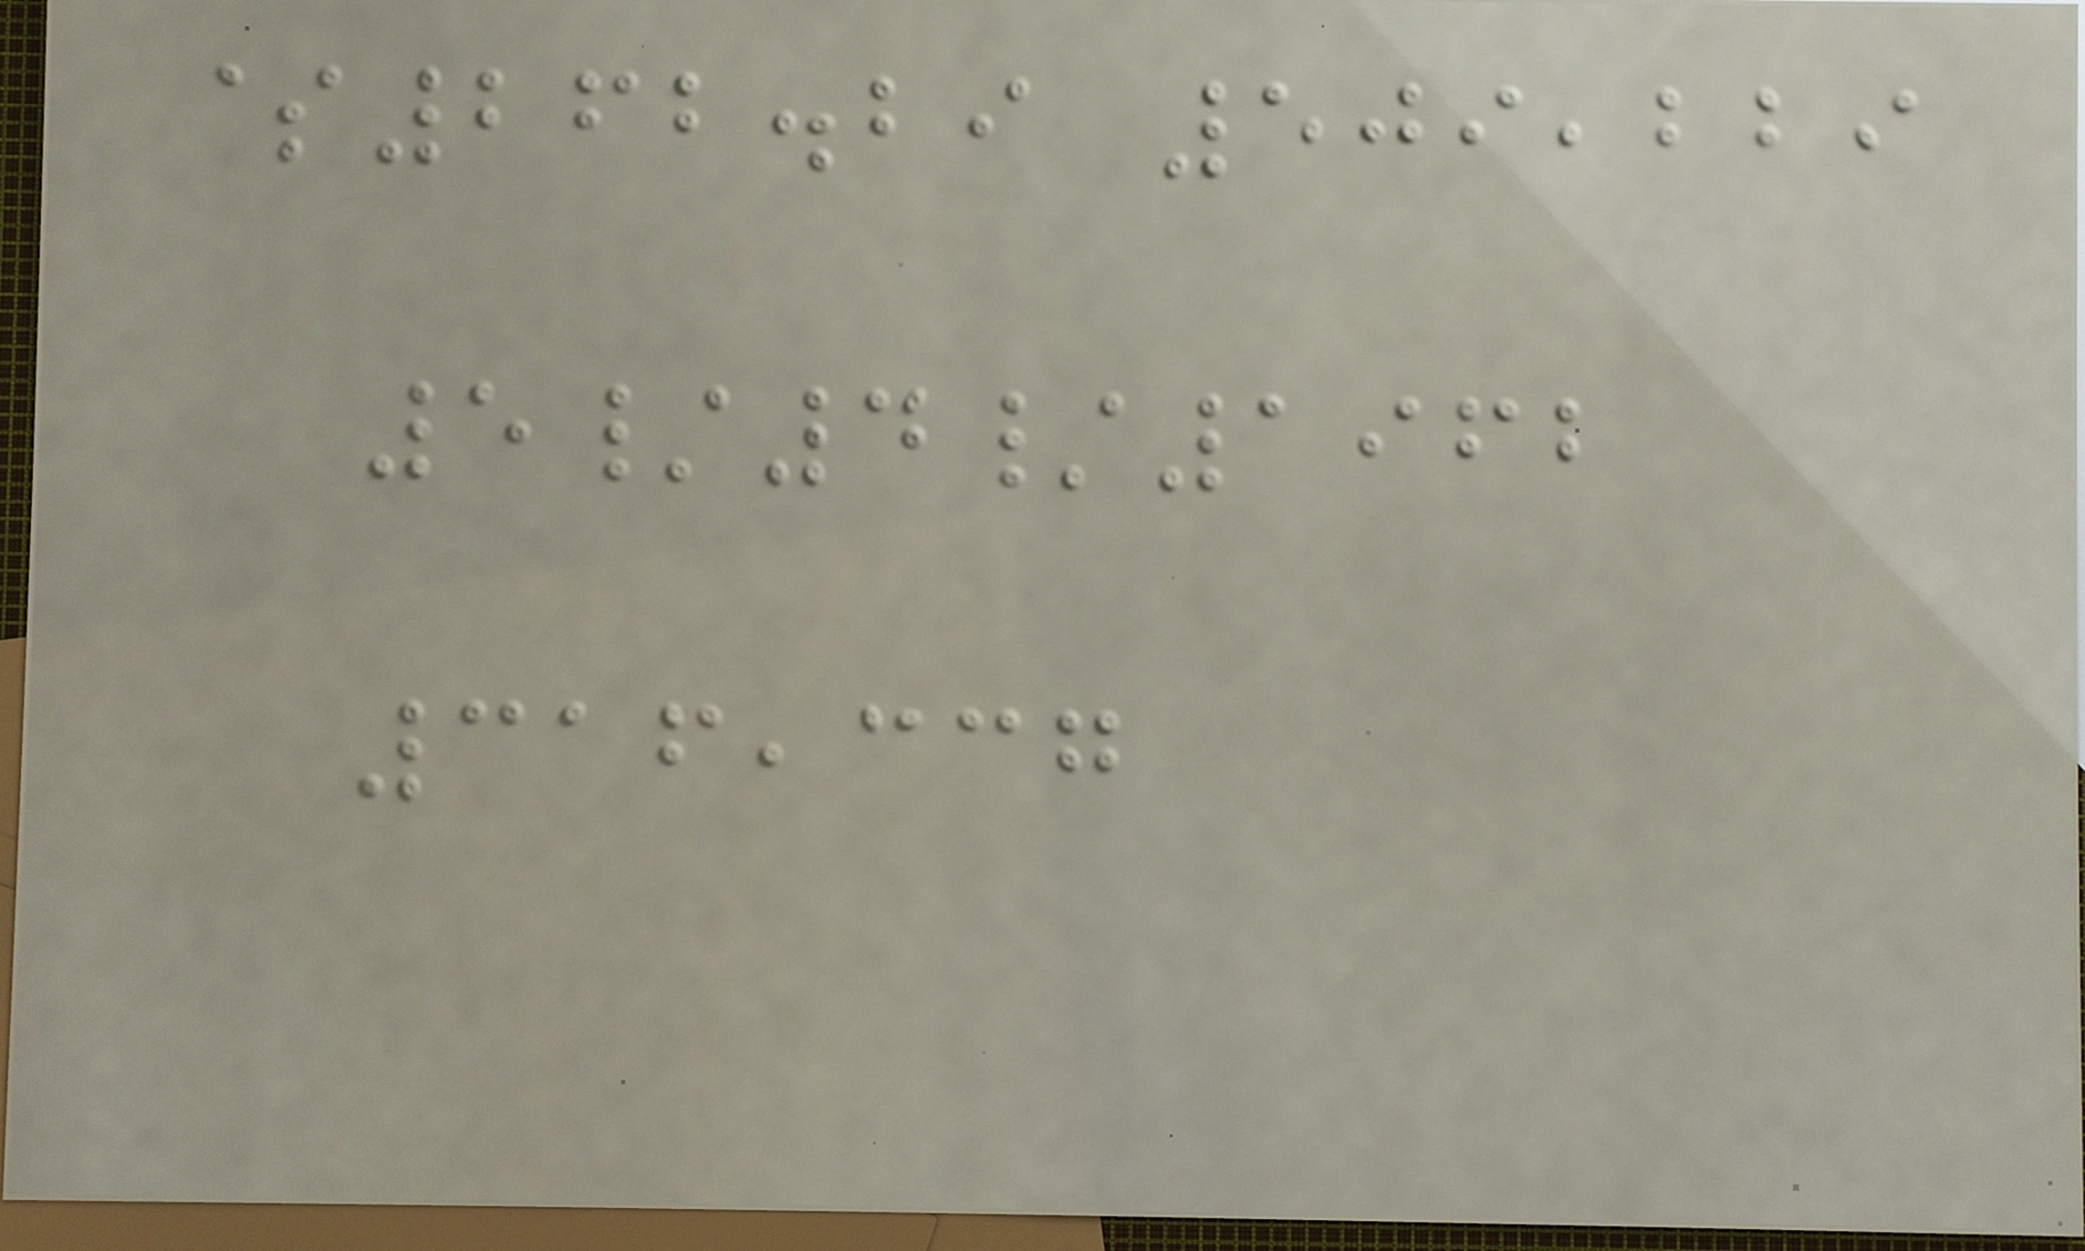$262.29 509,229
5/4/1962
316,337
